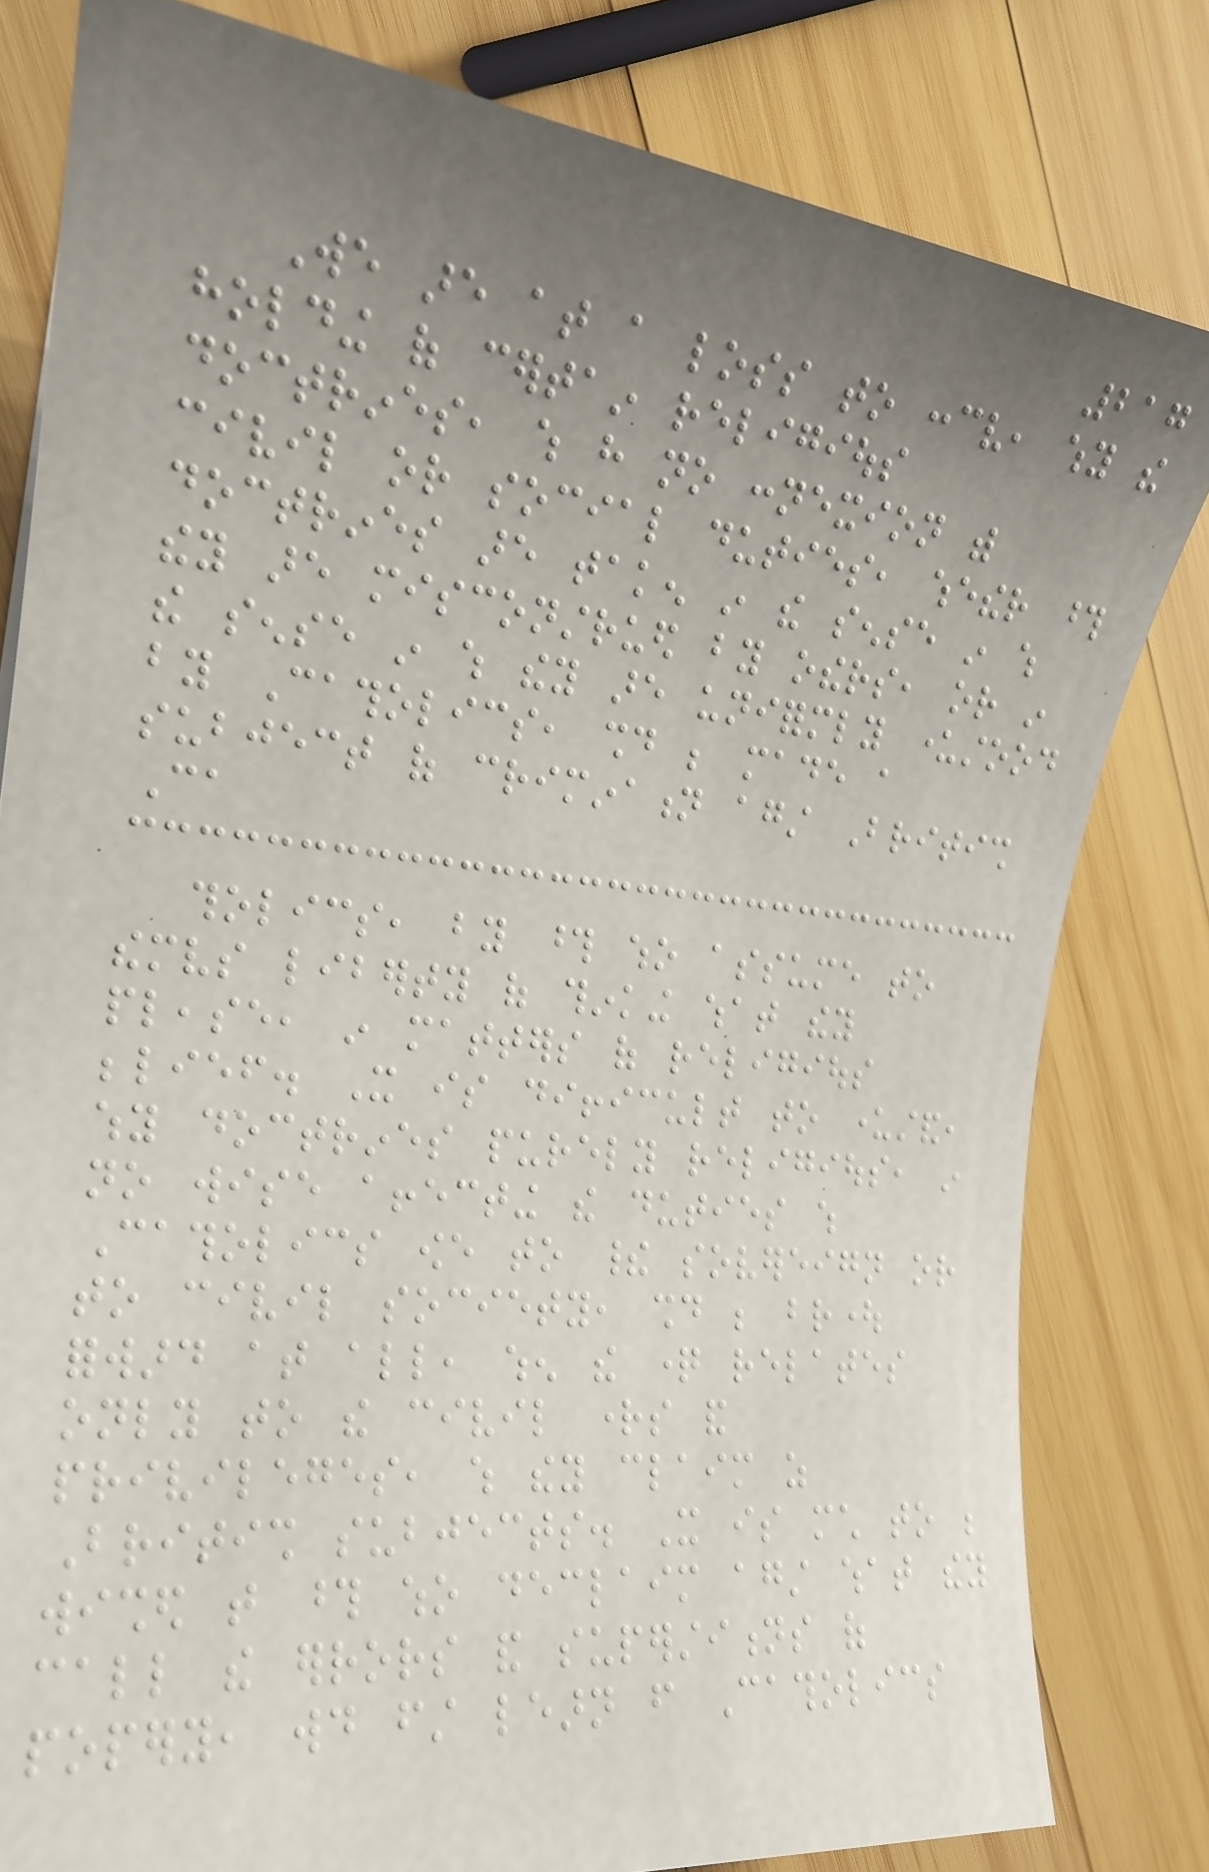217
We are at a loss to conceive, why the
holding of certain religious
doctrines, which have no connexion with
civil or social duties, whether those
doctrines are taken in the sense in which
they are misconstrued by others, or in
the sense in which they are uniformly understood
by Catholics, should be made a
subject of crimination against British
Ca
tholics, by those who assume to
themselves liberty of thinking what they
please, in matters of religious
belief. It is difficult to understand,
why doctrines purely religious, in
no wise affecting the duties which
Catholics owe to their sovereign or
to civil society, should be brought
forward at all, when the question relates
only to the civil rights and
privileges, which they claim as
British subjects. It is much to be
wished that those who declaim against what they
call the errors and superstitions of
popery, would first learn from Catholics
